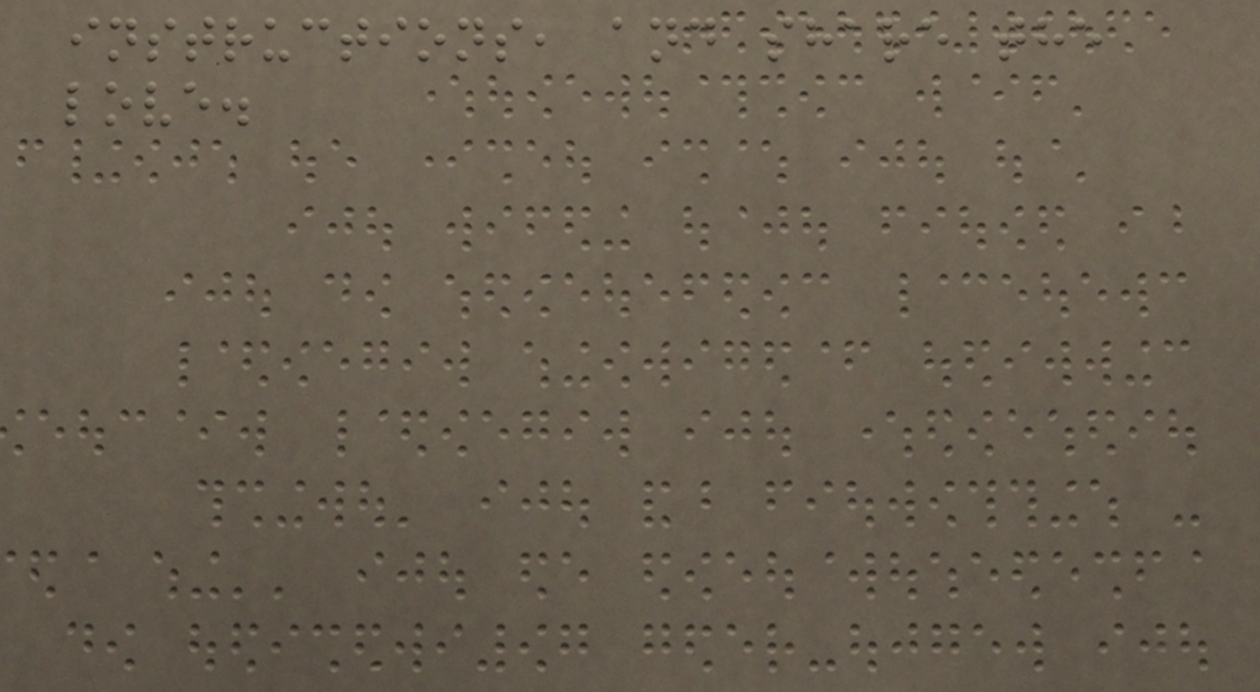instructions, and share the
love.
